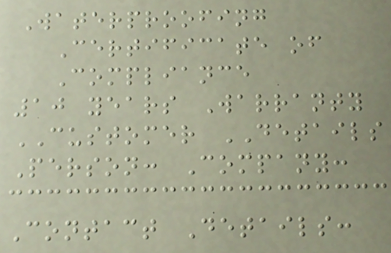Waterproofing
Certificate of
Compliance
10 years Warranty
CUSTOMER DETAILS
Person: Company:
Contact Details:
